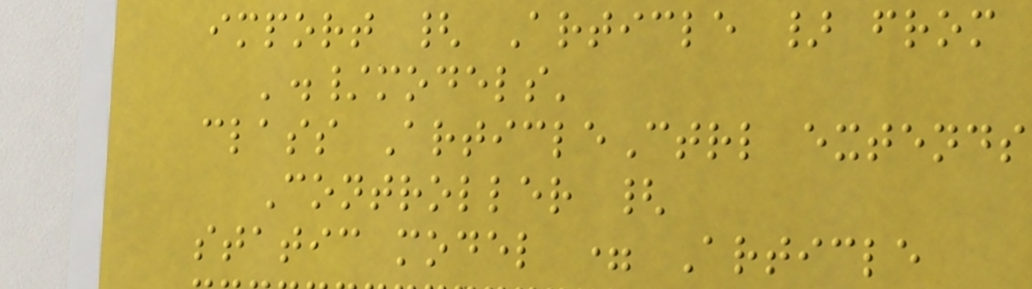import { Article } from
'./models'
class ArticleCtrl extends
Controller {
static model = Article
